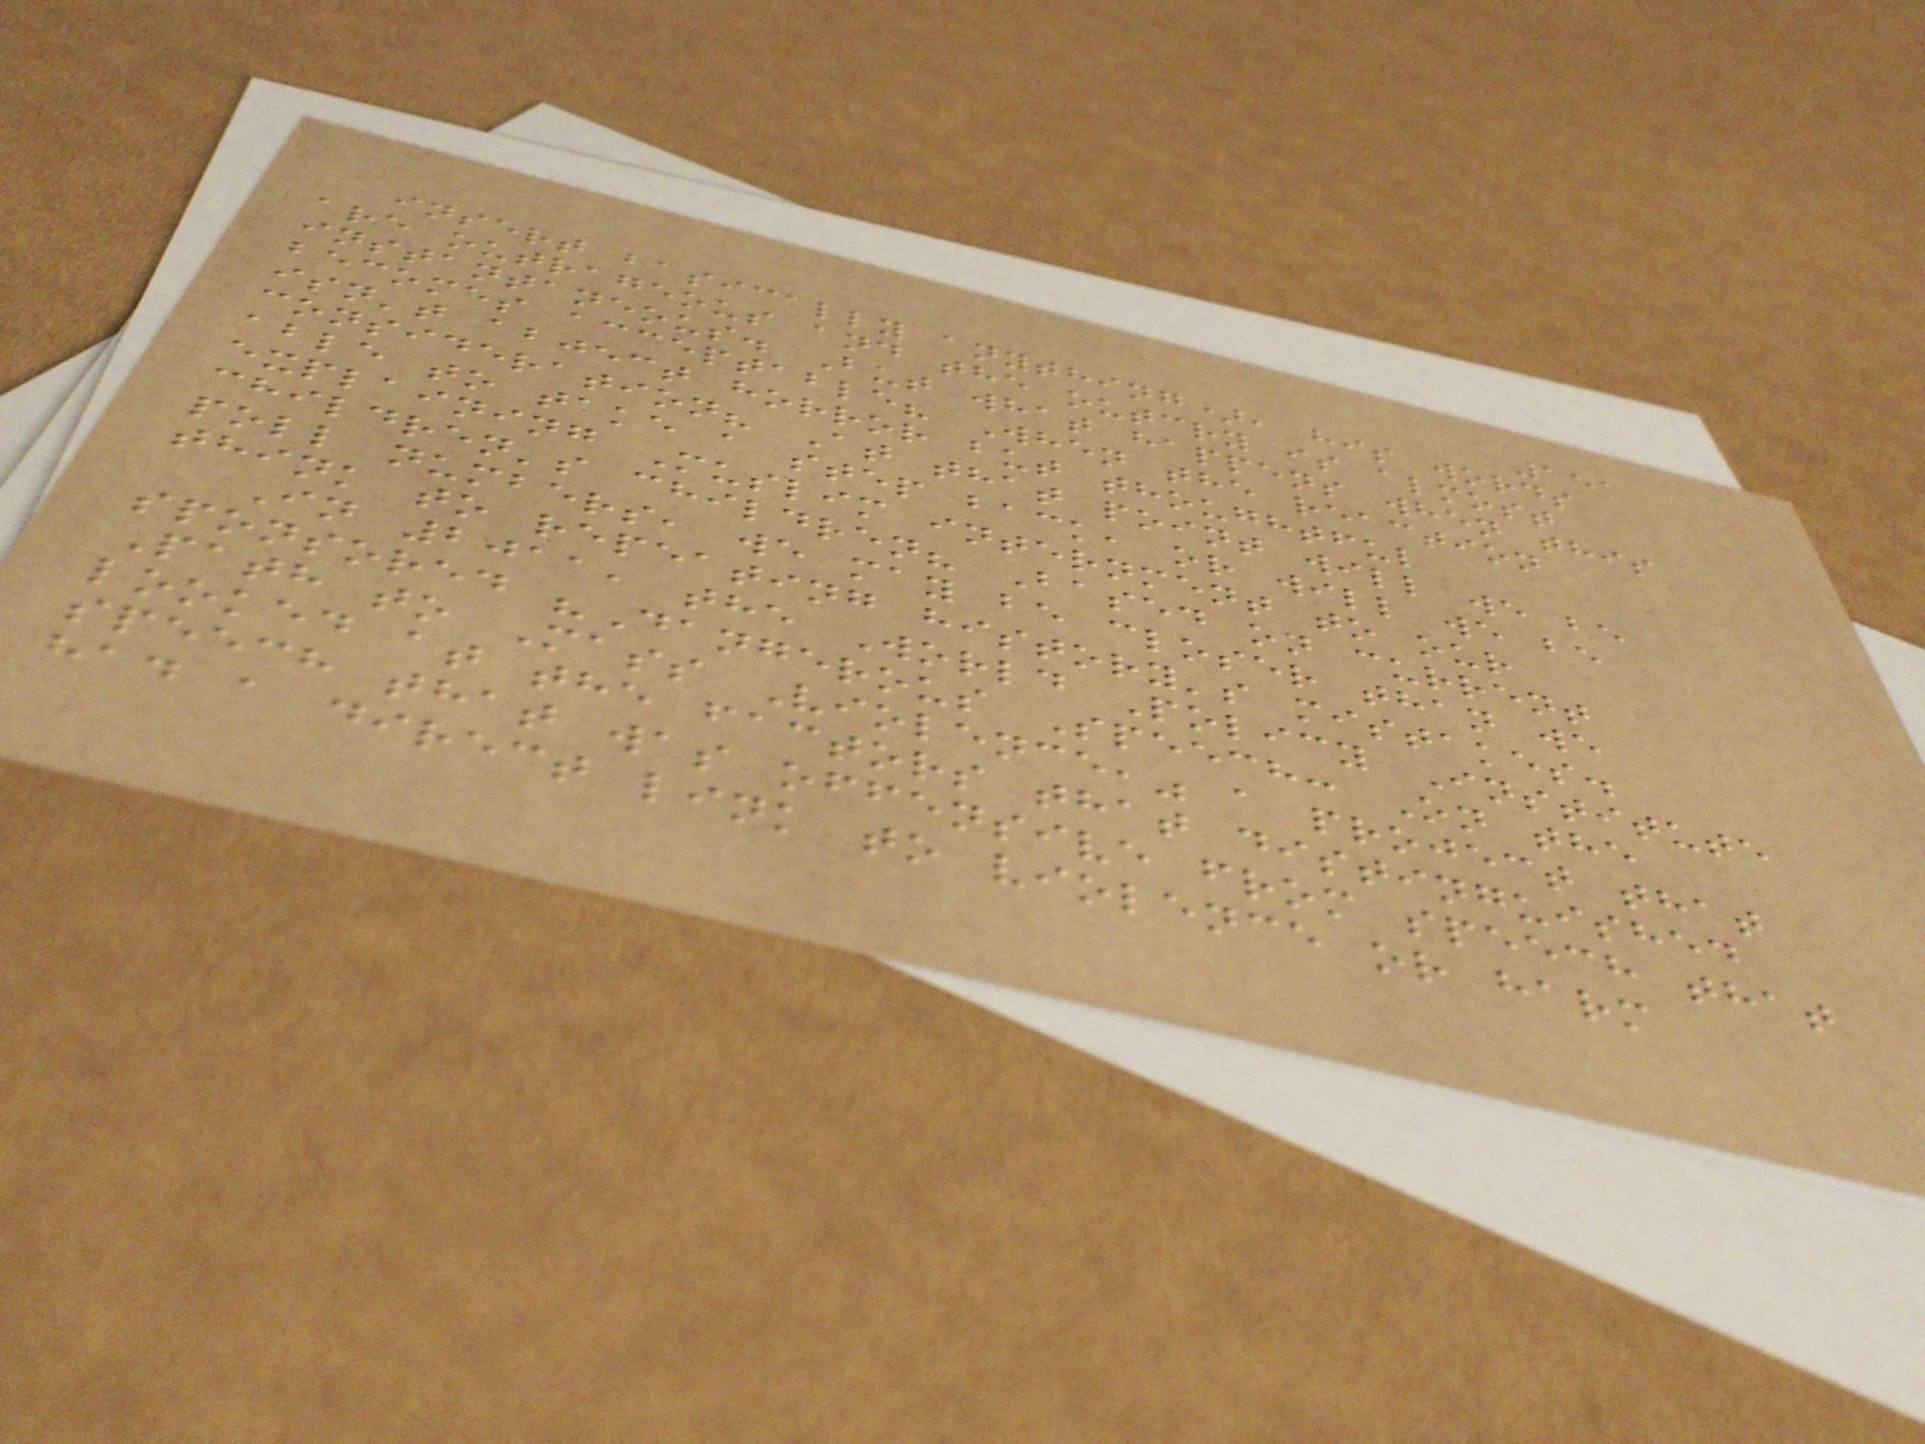151
insert basically anything), his words
are outrageous and the outcry is almost
instantaneous. But what happens when this
becomes acceptable? When the reaction
isn't abject horror but thoughtful
consideration? At that point will we be
able to take a step back, or will we be
explaining Muslim internment to our
children's children? Based on current
poll numbers, we may be closer than we
think to repeating history's mistakes.
In 2011, the World Policy Institute
sponsored "Dangerous Speech: On the
Path to Mass Violence," a project that
looked at the factors that distinguished
speech that was offensive from speech that
had a direct link to violence or harm
